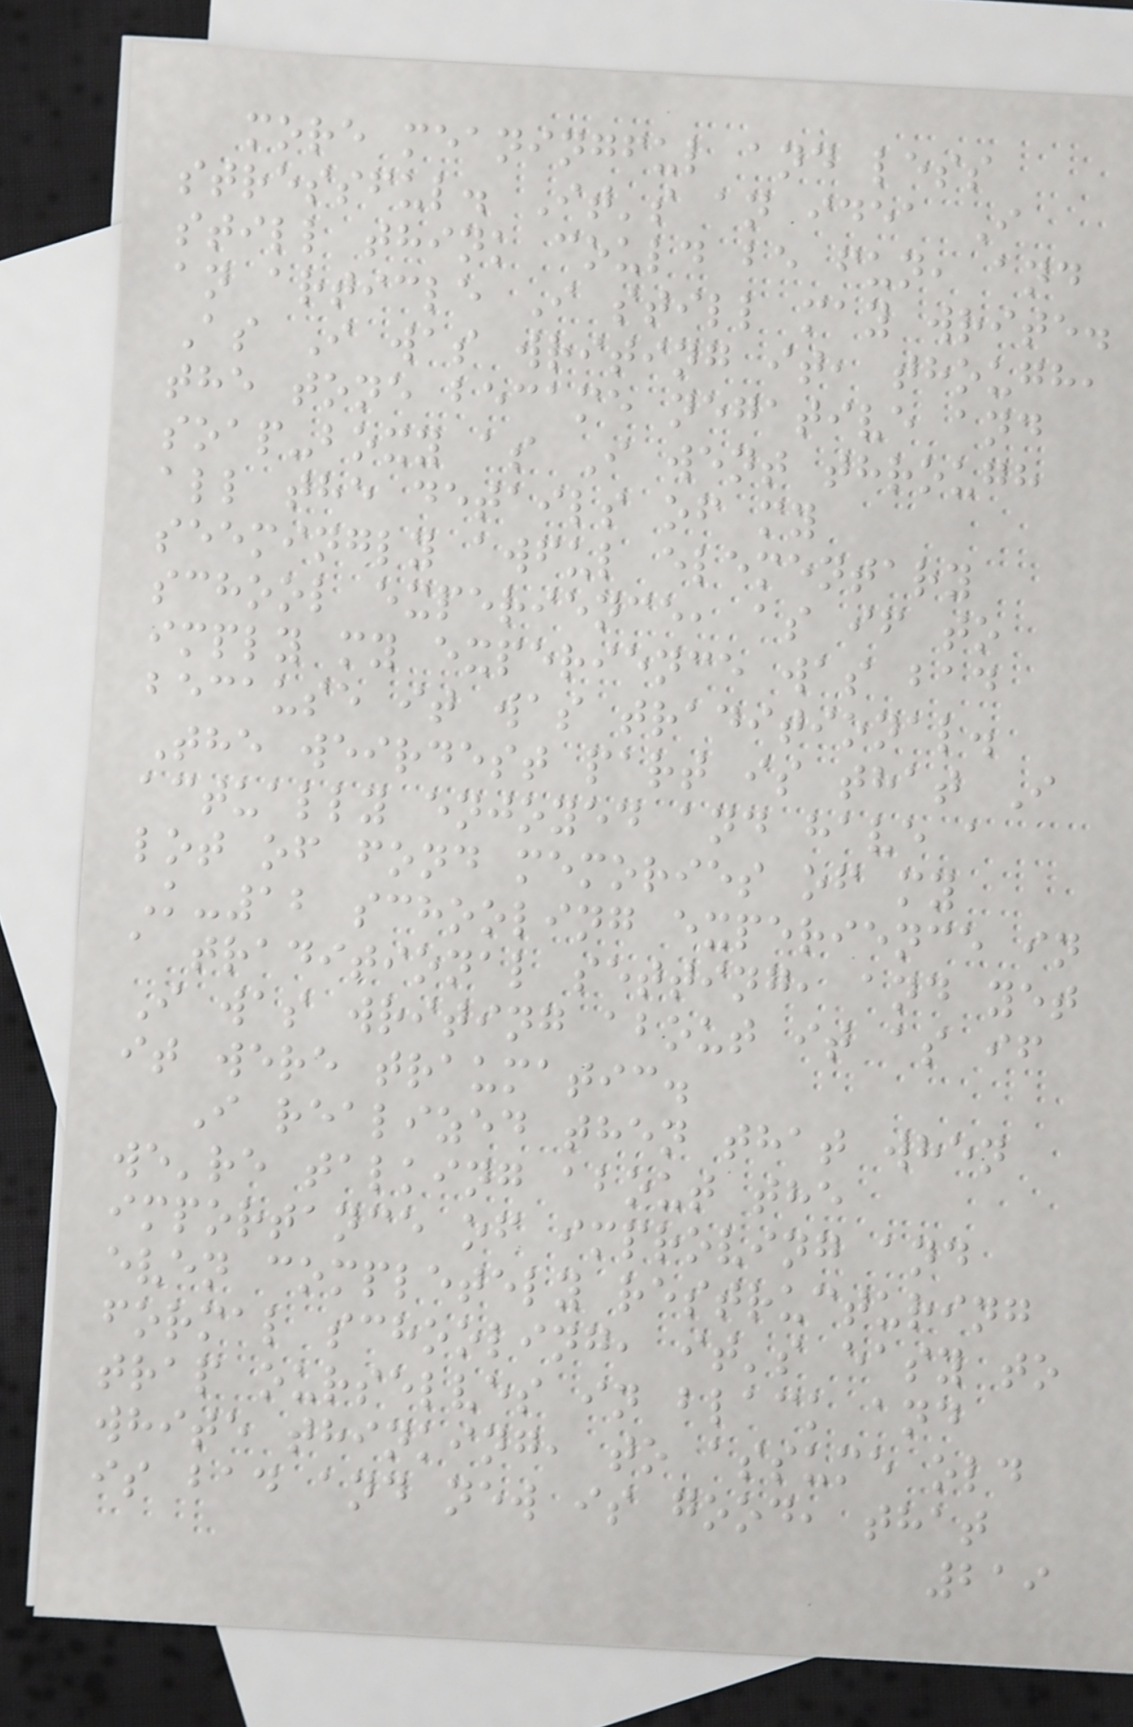more meaningful and less
stressful. It's an idea I
still think could be fun, and
an article I still may write.
As I was writing it, though,
the tone became negative and
soap-boxy as I went through
all the details of my
seemingly awful elementary
school experience, as if to
imply my experience was bad
because it was traditional.
The weirdest part is that I
actually enjoyed and have a
lot of fond memories of my
K-12 schooling experience in
a traditional setting, and yet
I was writing about it as if
it were traumatic.
I realized then that when
we're talking about the
importance of improving and
even completely restructuring
formal schooling, it's easy to
trap ourselves in black and
white thinking, to assume old
is bad and new is good, that
219
